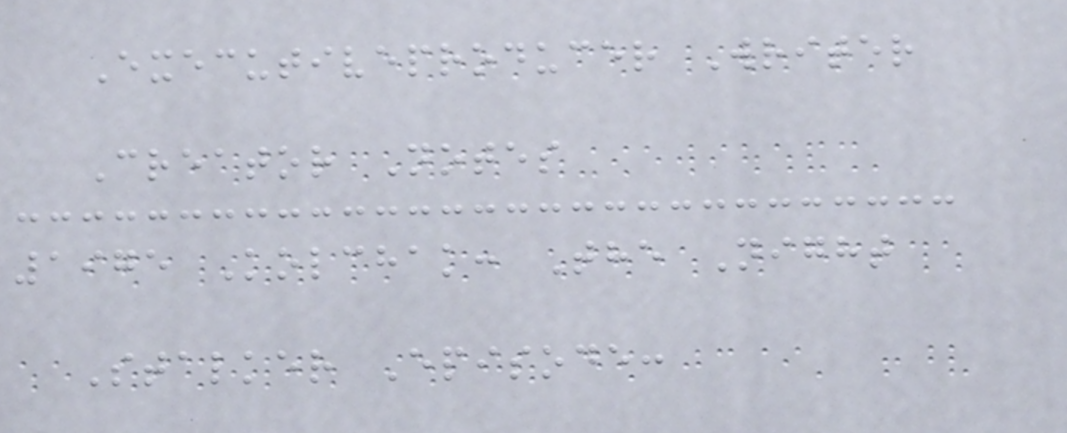Executiveproducer Writer
Creator Notes
1975 Kolchak: The Night
Stalker Episode:
